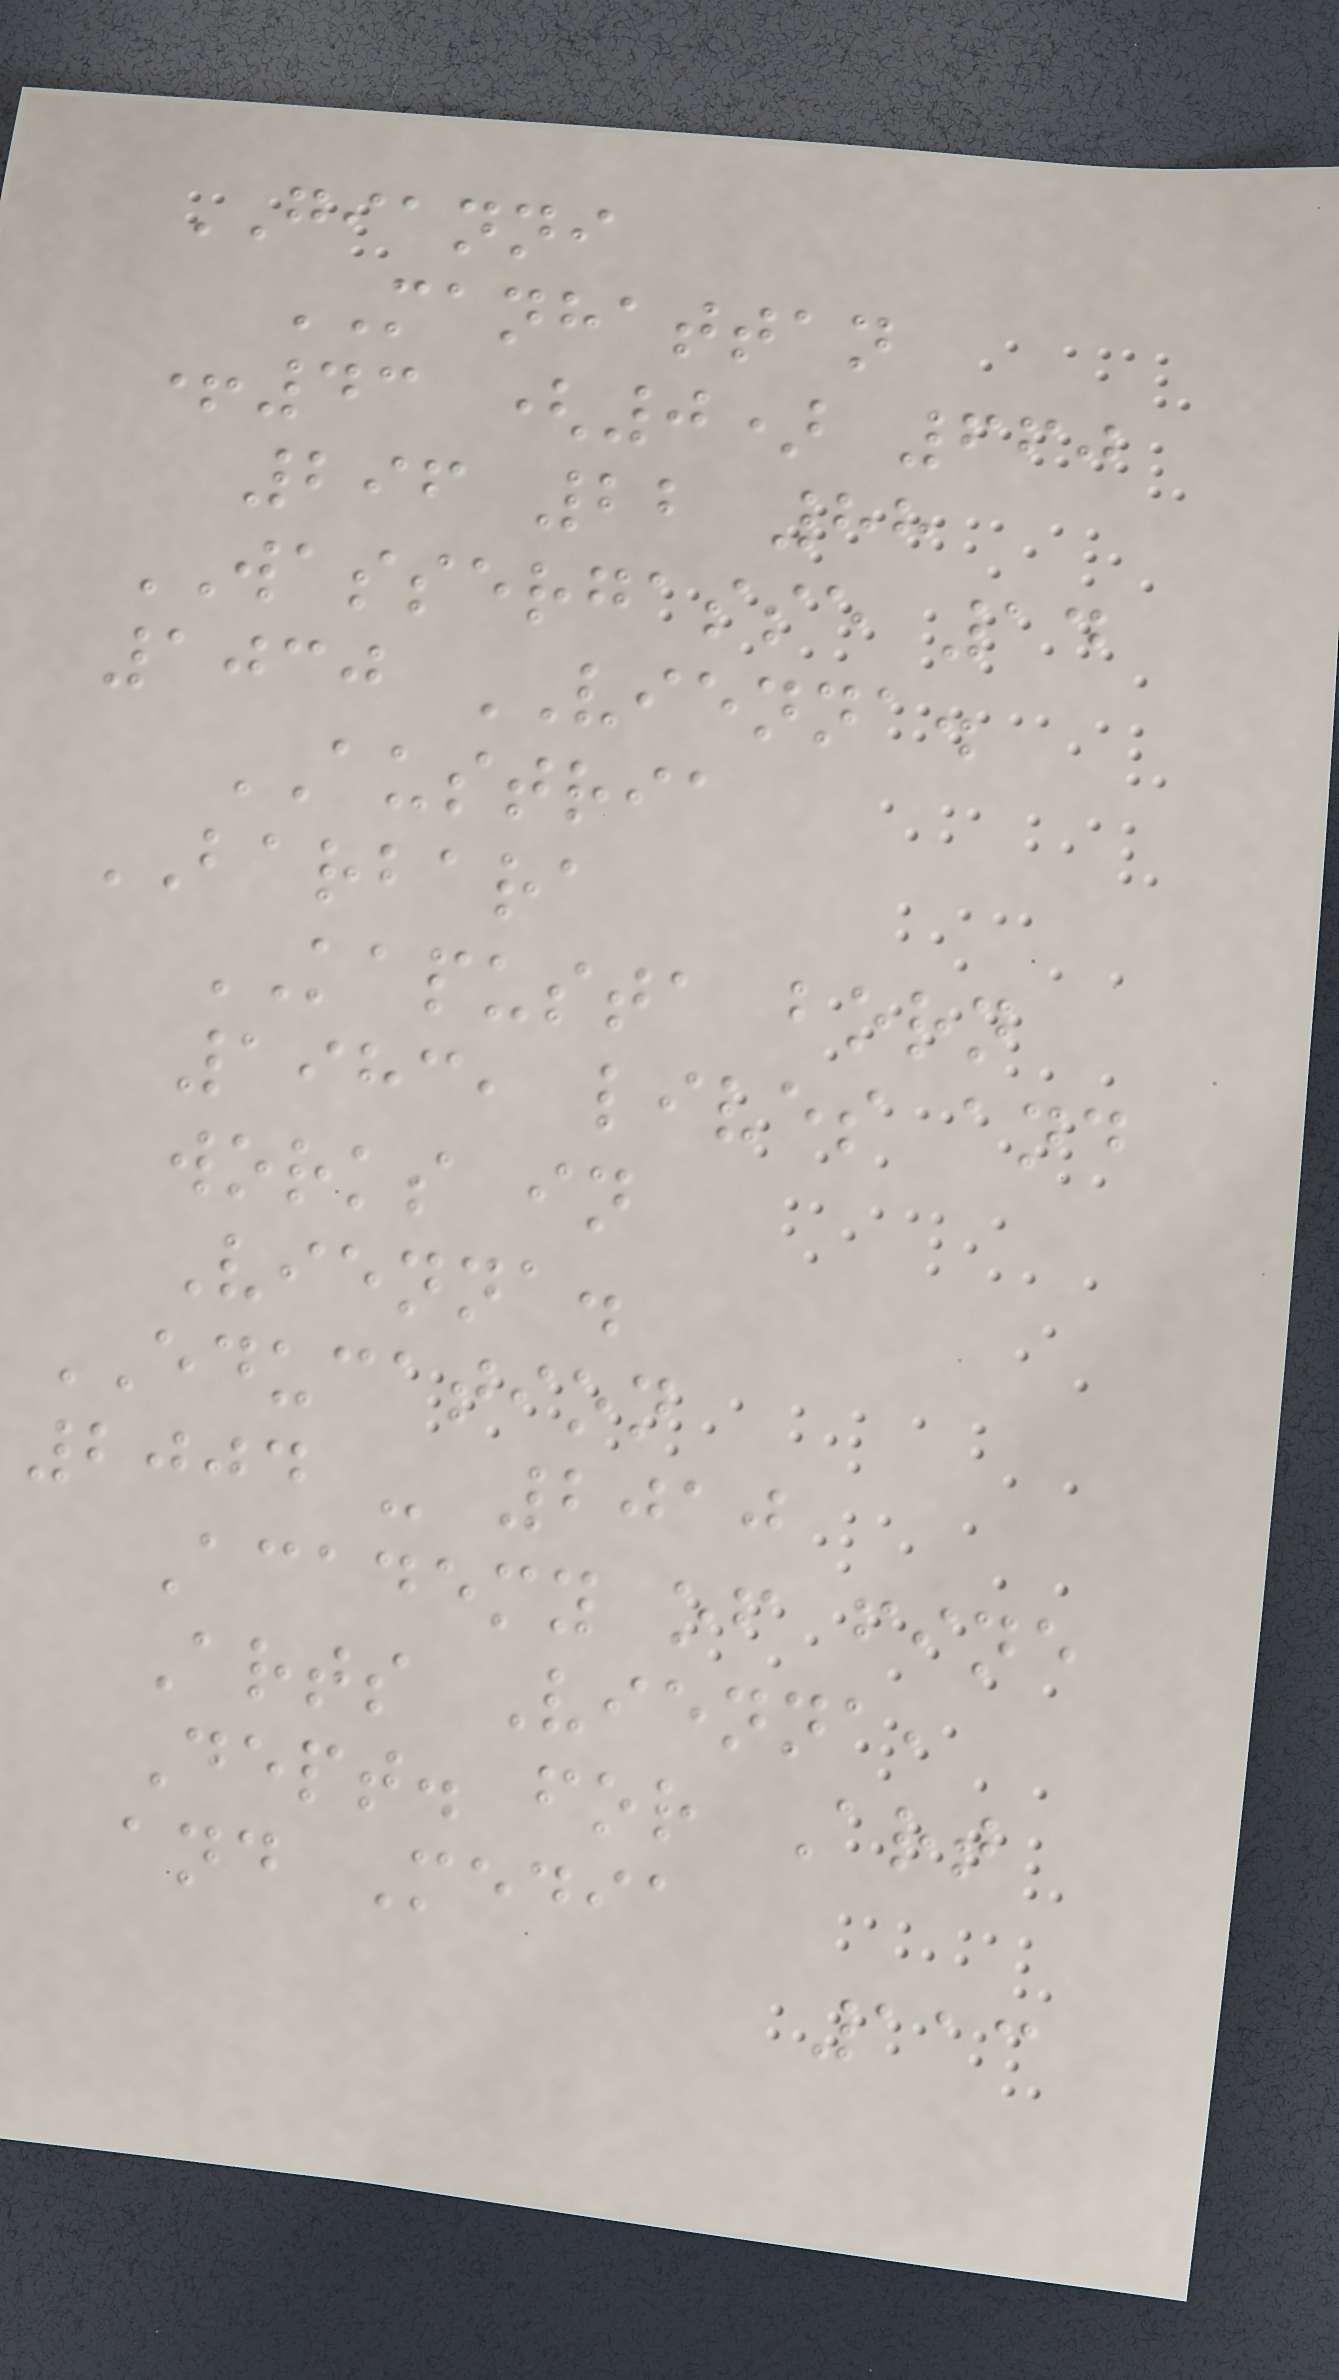GIANNI
MANHATTAN
+43 (0) 660
296 22 88
WASSERGASSE 14
1030 VIENNA.
AUSTRIA
BARBARA
KAPUSTA born
1983, lives and
works in
Vienna.
EDUCATION
2004 - 2010
Academy of fine
Arts Vienna,
Dept. for Art
and Media
113
